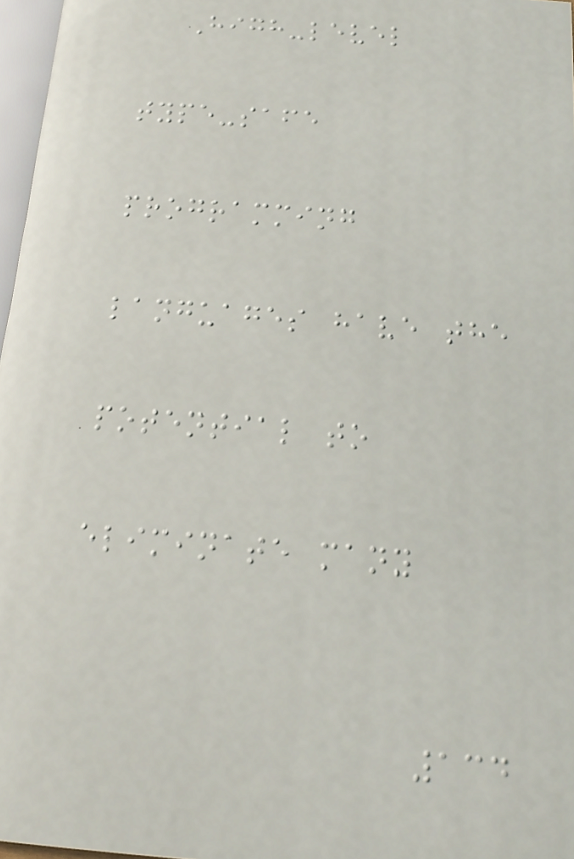High-level
type-safe
programming
languages have the
potential to
eliminate many
134
